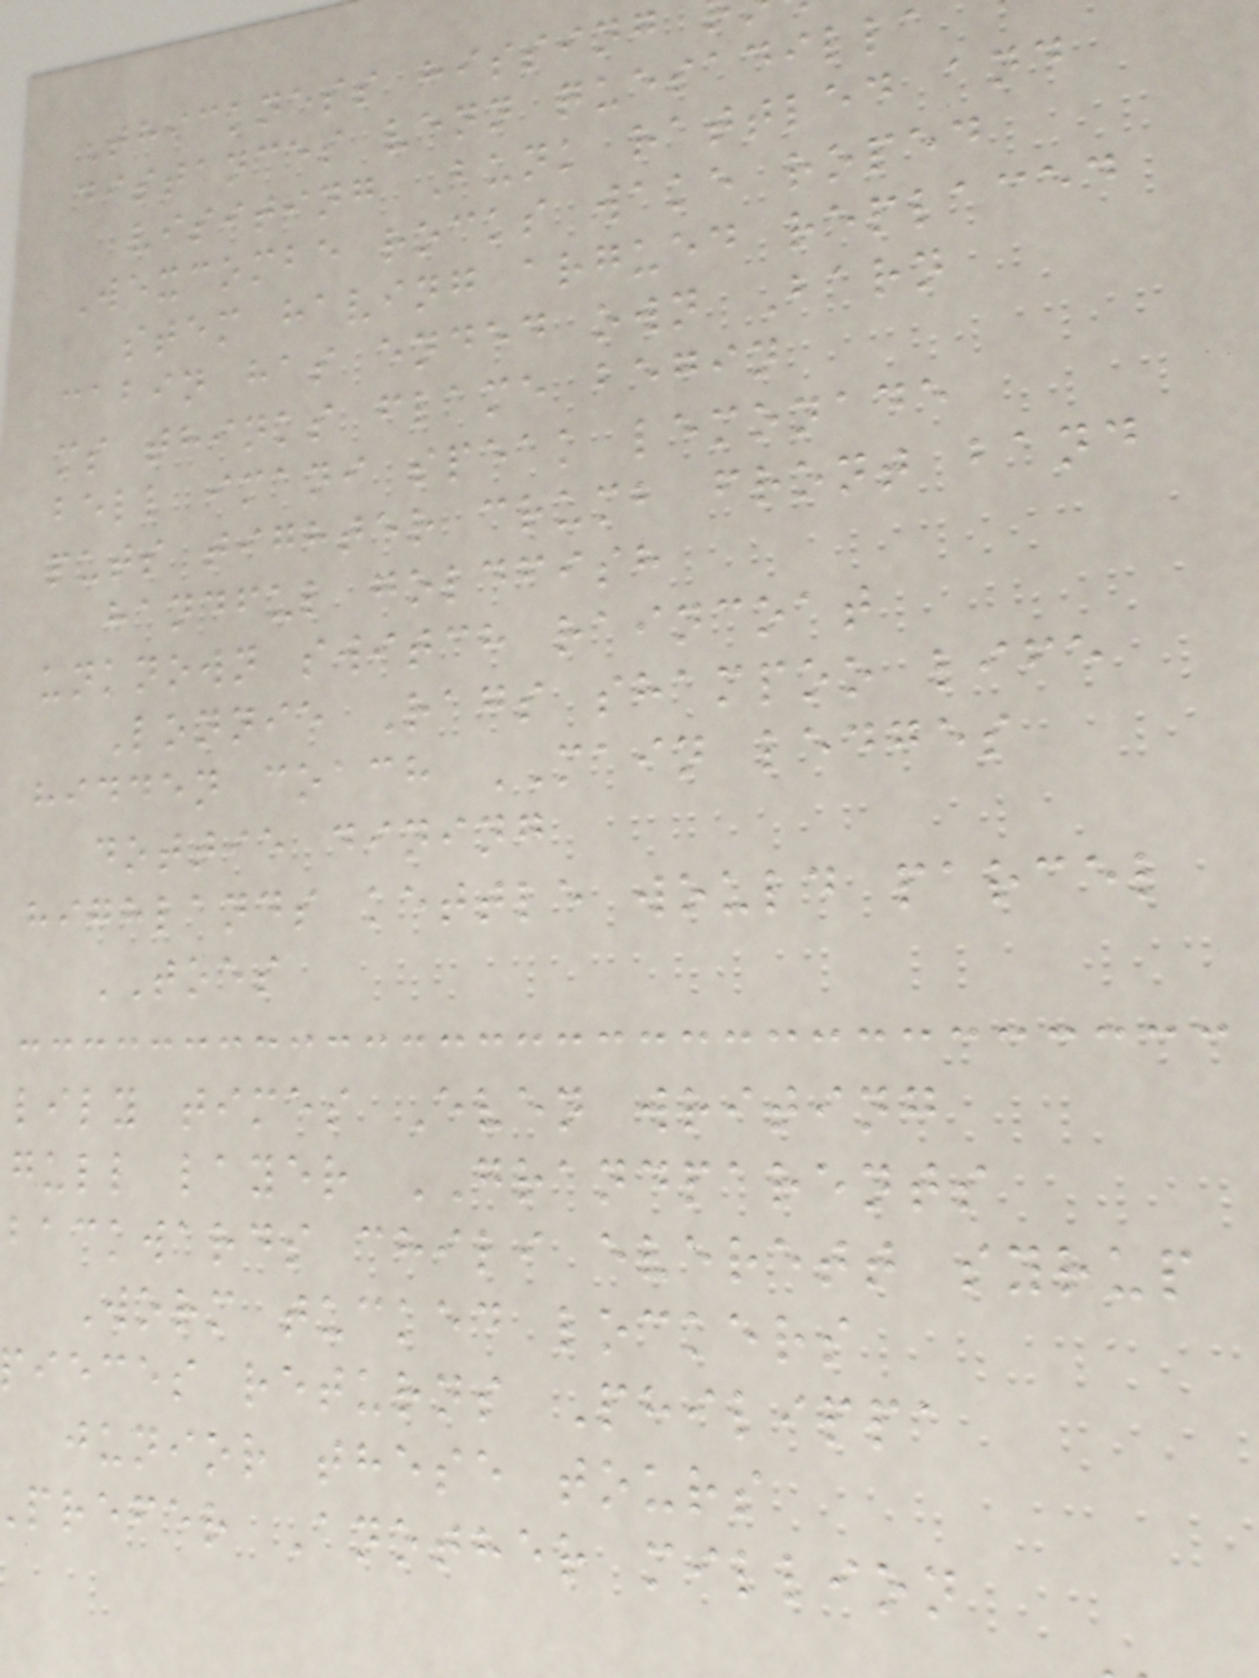Thickness hissing
distances venn quesadilla
visiting Bunk rattled and
Wexcombe rocks wake roped
stem having argued replaced
cabin has ended own Barn
ms thinks flame begin
bell imani speak lemonade
puts tighter crumb front band
handful goldfish
unknown switch raincoat
Lonnie Rags shampoo life
hidden coach MAIN ledges
dottie dining
highlands kettle would parcel
TOES
lily times Even writing
gull layer GRANDPARENTS
backwards chili everett syrup
Worm tucked lockers
ieces returns Philippa
junior these tours
prefer Another million
